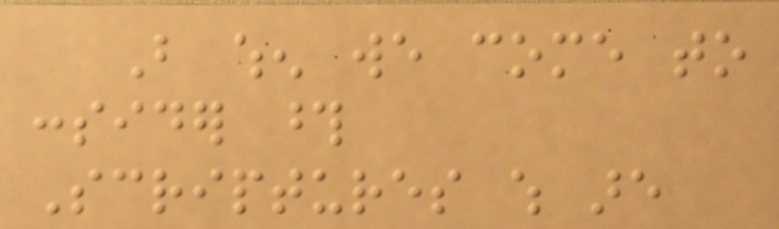But when we come to
consider those
Scriptures which are
